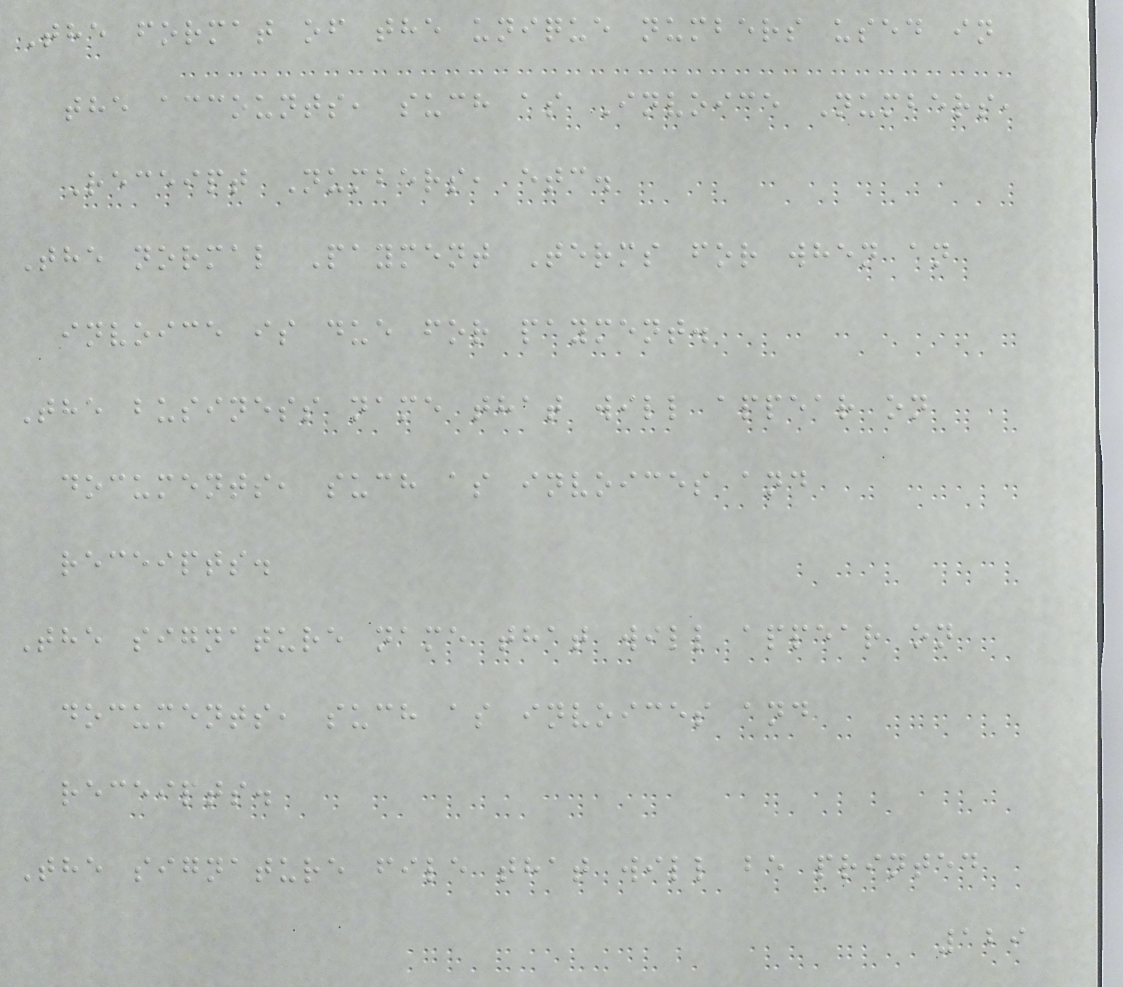The format of the unique numbers used in
the accounts, such as Invoice Numbers,
Receipt Numbers, etc.
The normal Payment Terms for when an
invoice is due for payment.
The business name that will appear on
documents, such as invoices and
receipts.
The signature name that will appear on
documents, such as invoices and
receipts.
The signature file that will be printed
129
